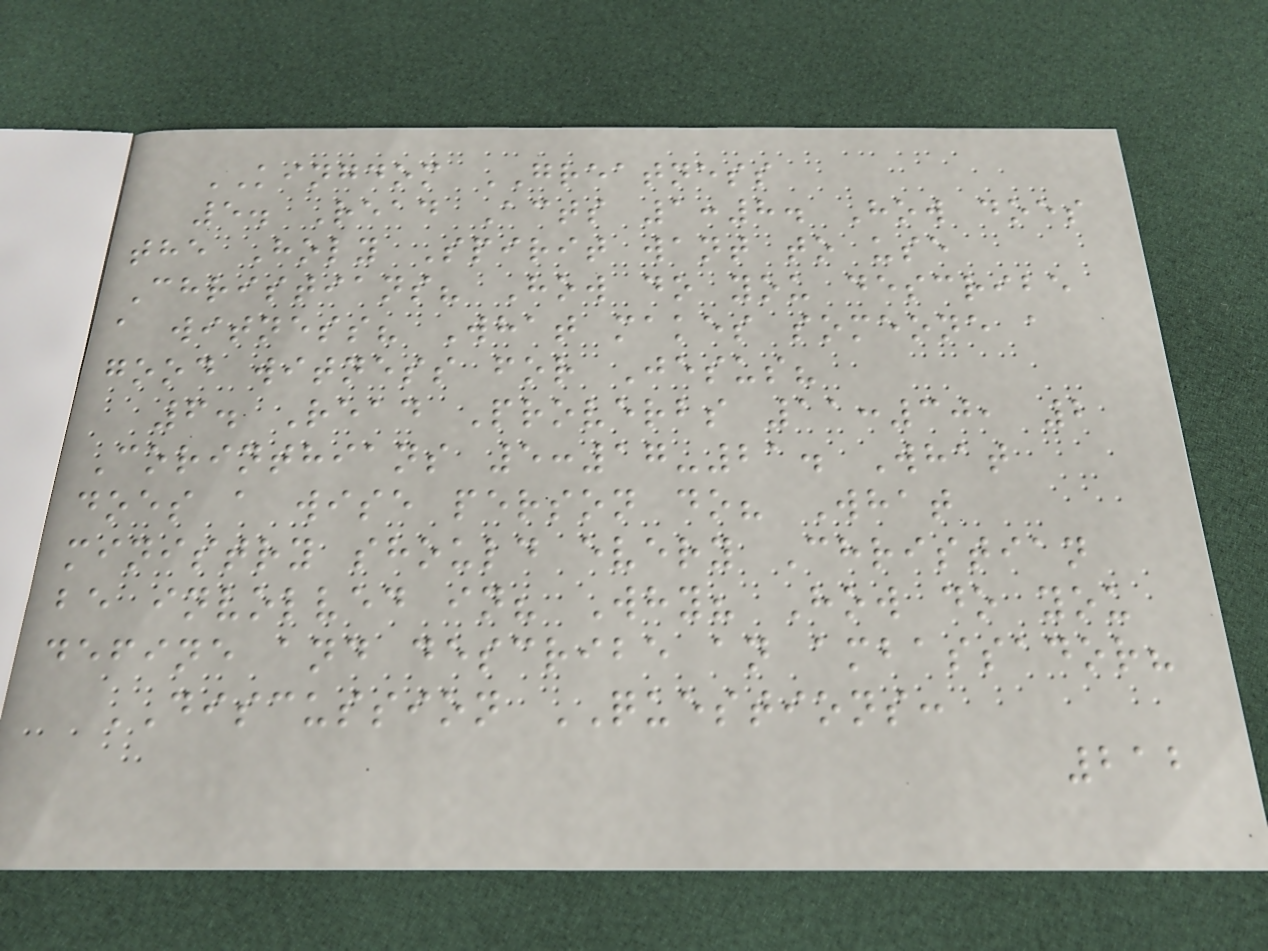KINGDOM GREATNESS
5. Read Acts 1:8. How does
the Holy Spirit want to use
Christians? How do you describe
a witness? What makes someone a
good witness for Jesus?
6. Read Proverbs 11:30, 2
Corinthians 5:17-21. What
does a wise person do? What
ministry should every Christian
be involved in? Why? How do you
define and describe an ambassador?
DISCUSSION QUESTIONS:
212
